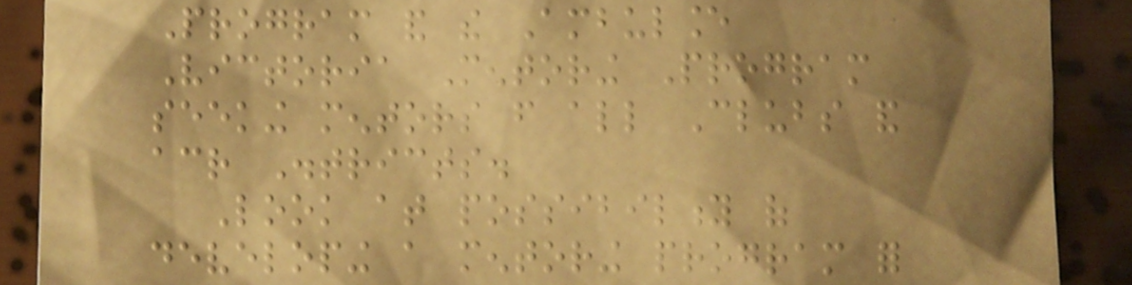Program and the Ambulance
Victoria Mentoring Program
seeking mentors from all Clubs and
across Districts.
Look at possibility of
developing a mentoring program for
